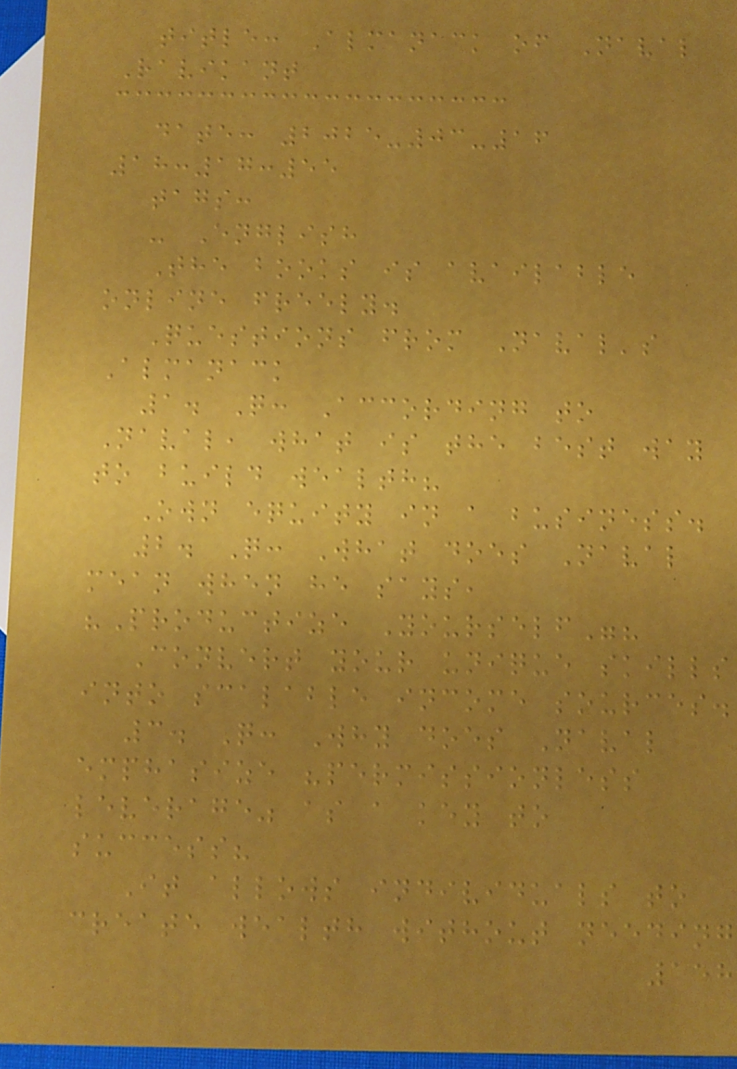title: Almanack of Naval
Ravikant
date: 2025-03-16
18:17:55
tags:
- English
The books is available
online freely.
Questions from Naval's
Almanack
1. Q: According to
Naval, what is the best way
to build wealth?
Own equity in a business.
2. Q: What does Naval
mean when he says,
"Productize Yourself"?
Convert your unique skills
into scalable income sources.
3. Q: Why does Naval
emphasize "permissionless
leverage" as a key to
success?
It allows individuals to
create wealth without needing
158
